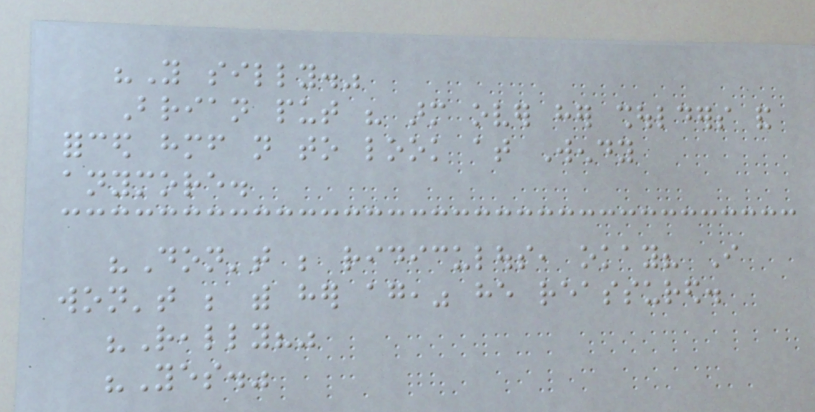"You silly."
Brian put his arm over her shoulders and
forced himself not to look at Wendy
anymore.
"Don't be ridiculous, okay? I
won't be with her again," he reassured.
"Really?"
"Yes."
